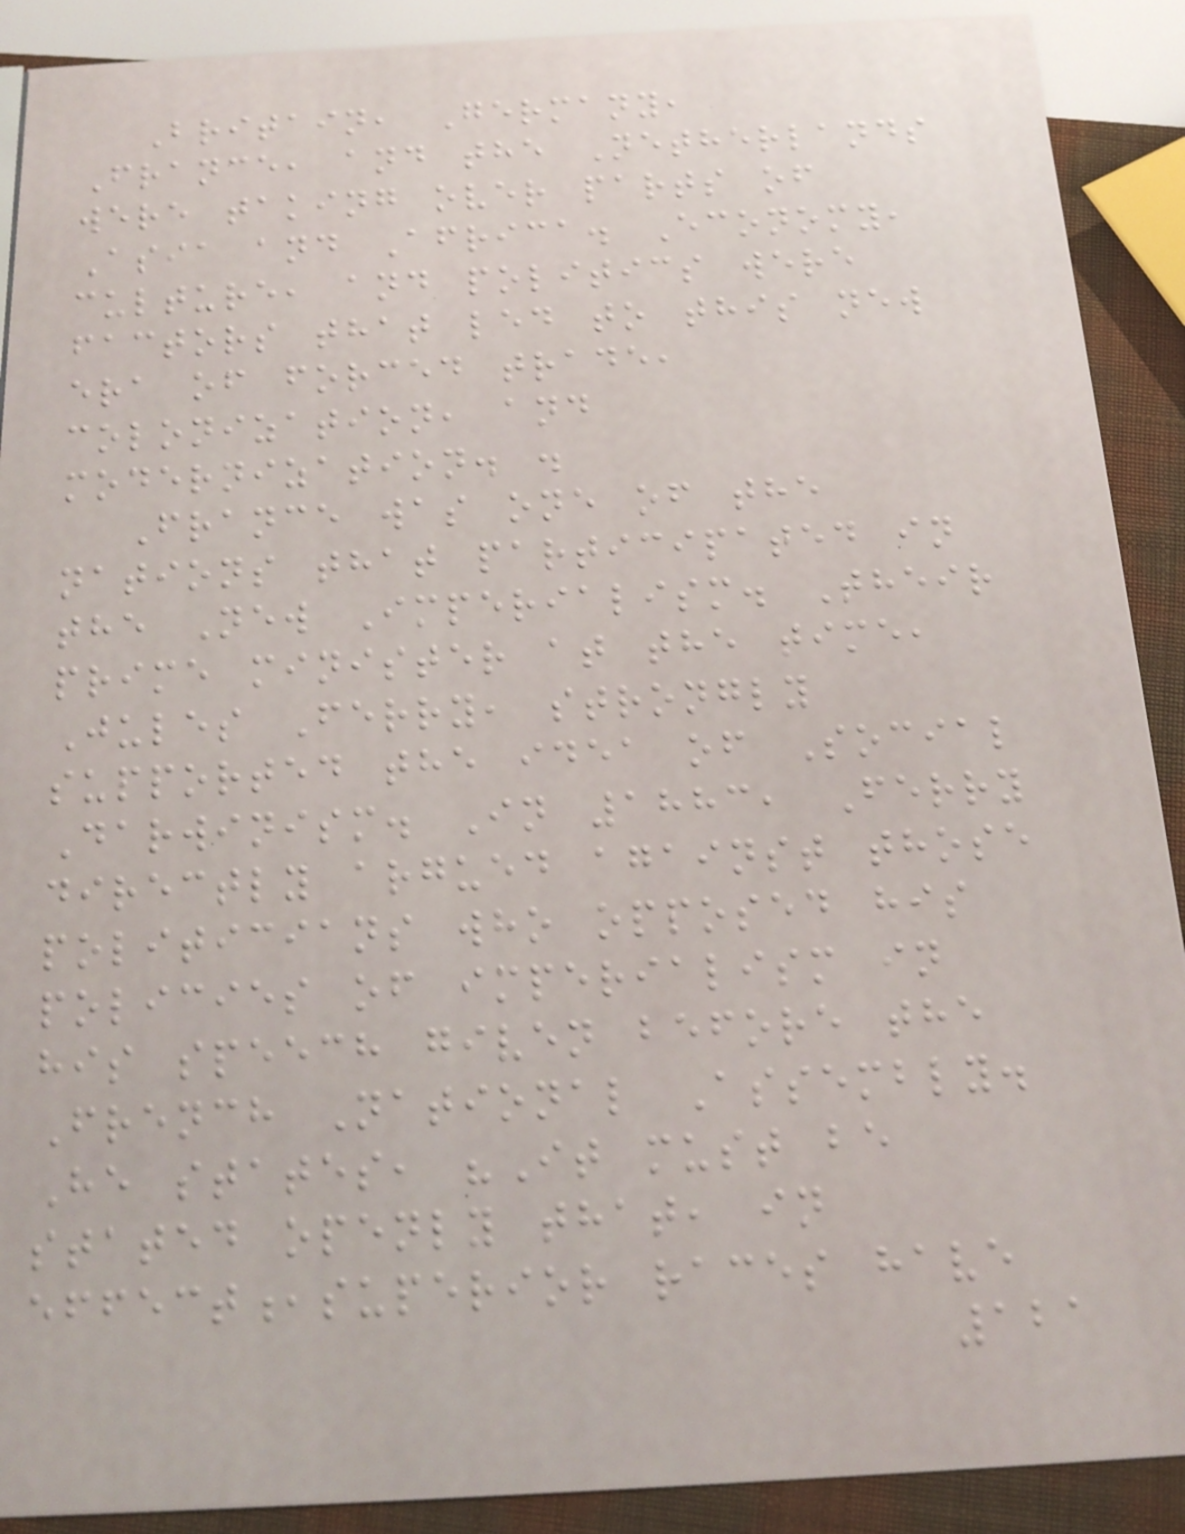Britain, Germany,
France, and the Netherlands
were taking over parts of
Asia and Africa. Economy,
culture, and politics were
factors that led to this new
era of forced trade,
colonization, and
modernization. .
France was one of the
nations that participated in
the New Imperialism. Their
prime minister at the time,
Jules Ferry, strongly
supported the idea of Social
Darwinism. In 1883, Ferry
directly argued against those
politicians who opposed his
policies of imperialism in
his speech given before the
French National Assembly.
He states, "It must be
stated openly that, in
effect,superior races have
121
